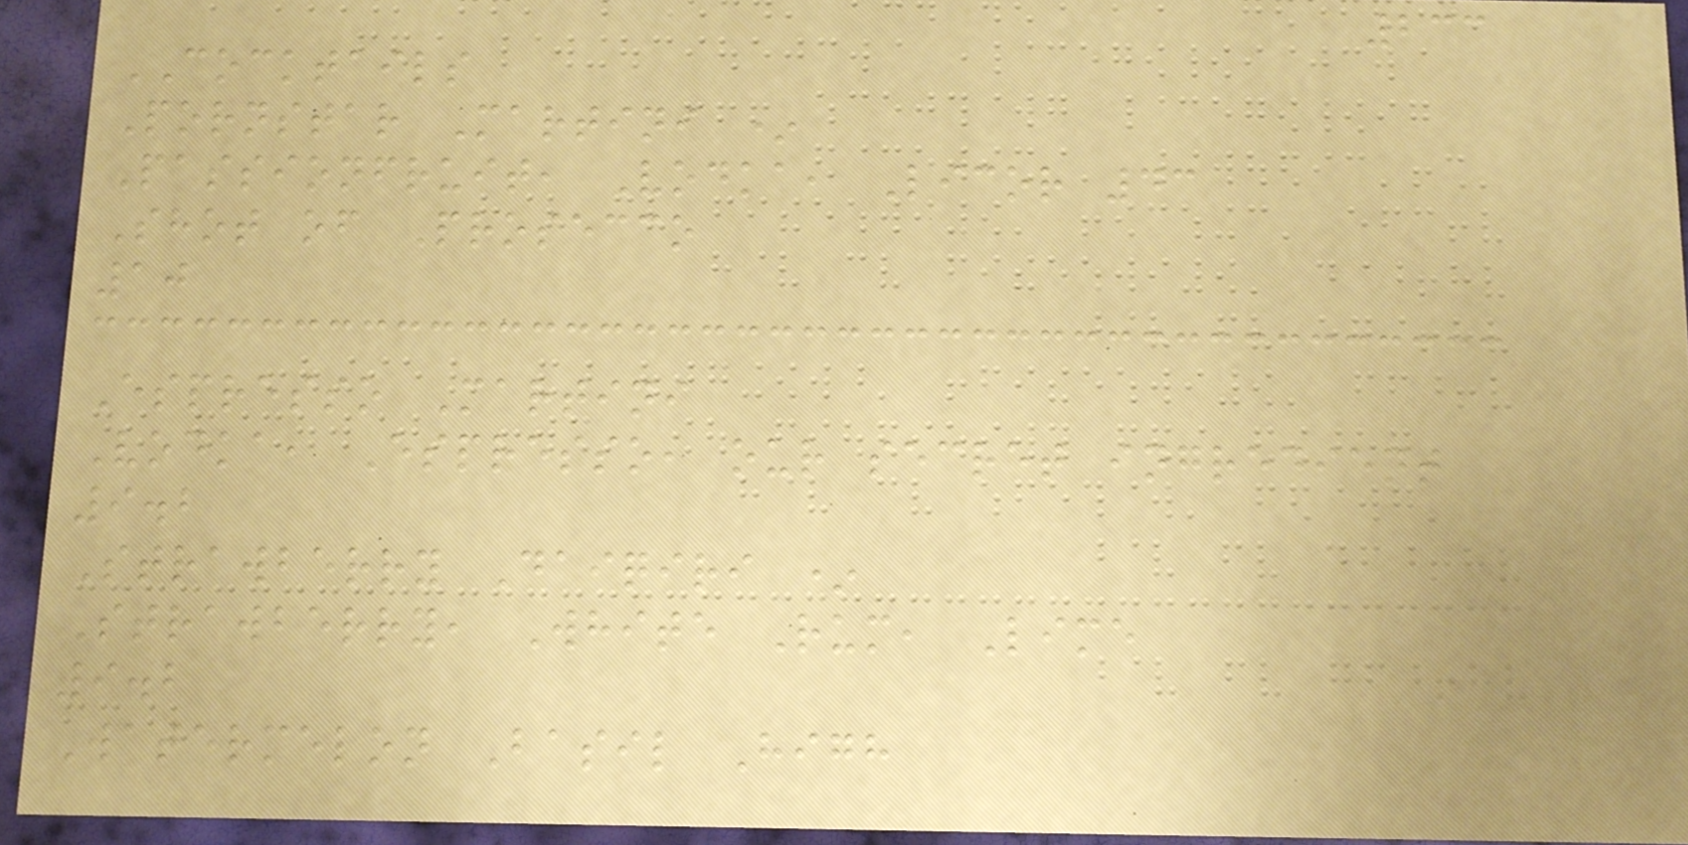233
COCKTAILS
Pornstar Martini *
Passionfruit, Vodka, Licor 43
Shot of Prosecco
10
Espresso Martini
Vodka, Espresso, our secret ingredient
9.2
Strawberry Daiqiri *
Strawberry, White Rum, Lime
9.2
Watermelon Basil High
